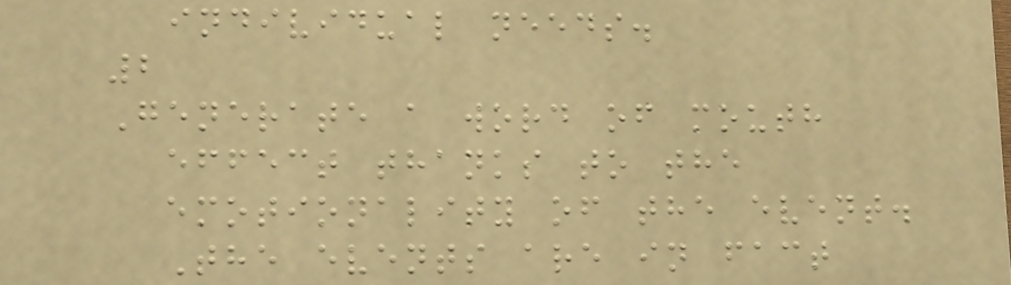individual needs.
2
Generate a word of mouth
effect thanks to the
emotionality of the event.
The events are in fact
